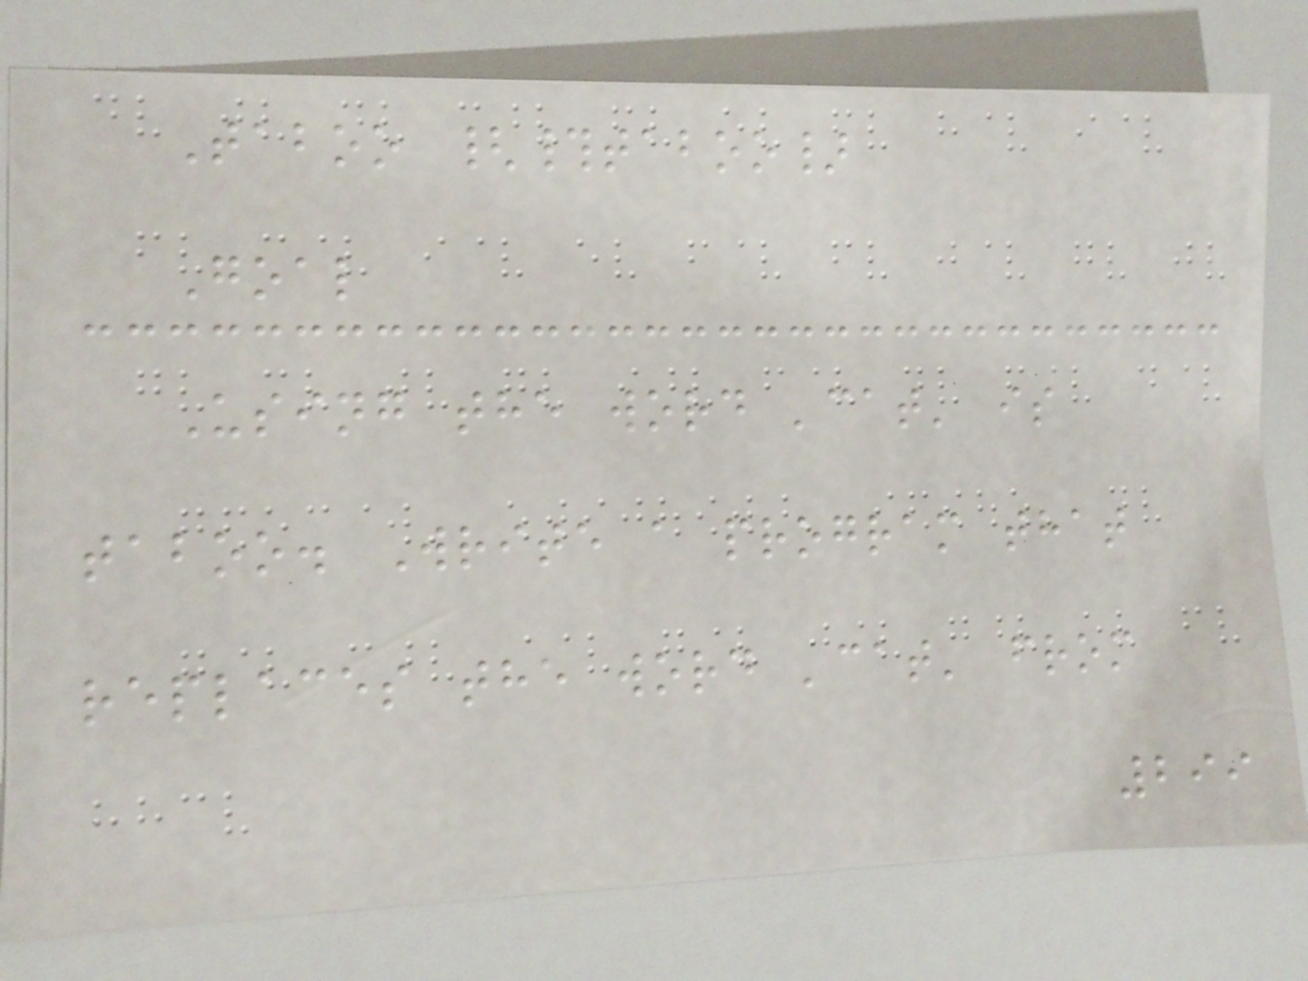Taboo {#taboo}
Goal
Using the word 'cat' is
taboo. Write a program that
replaces the word 'cat' from
299
